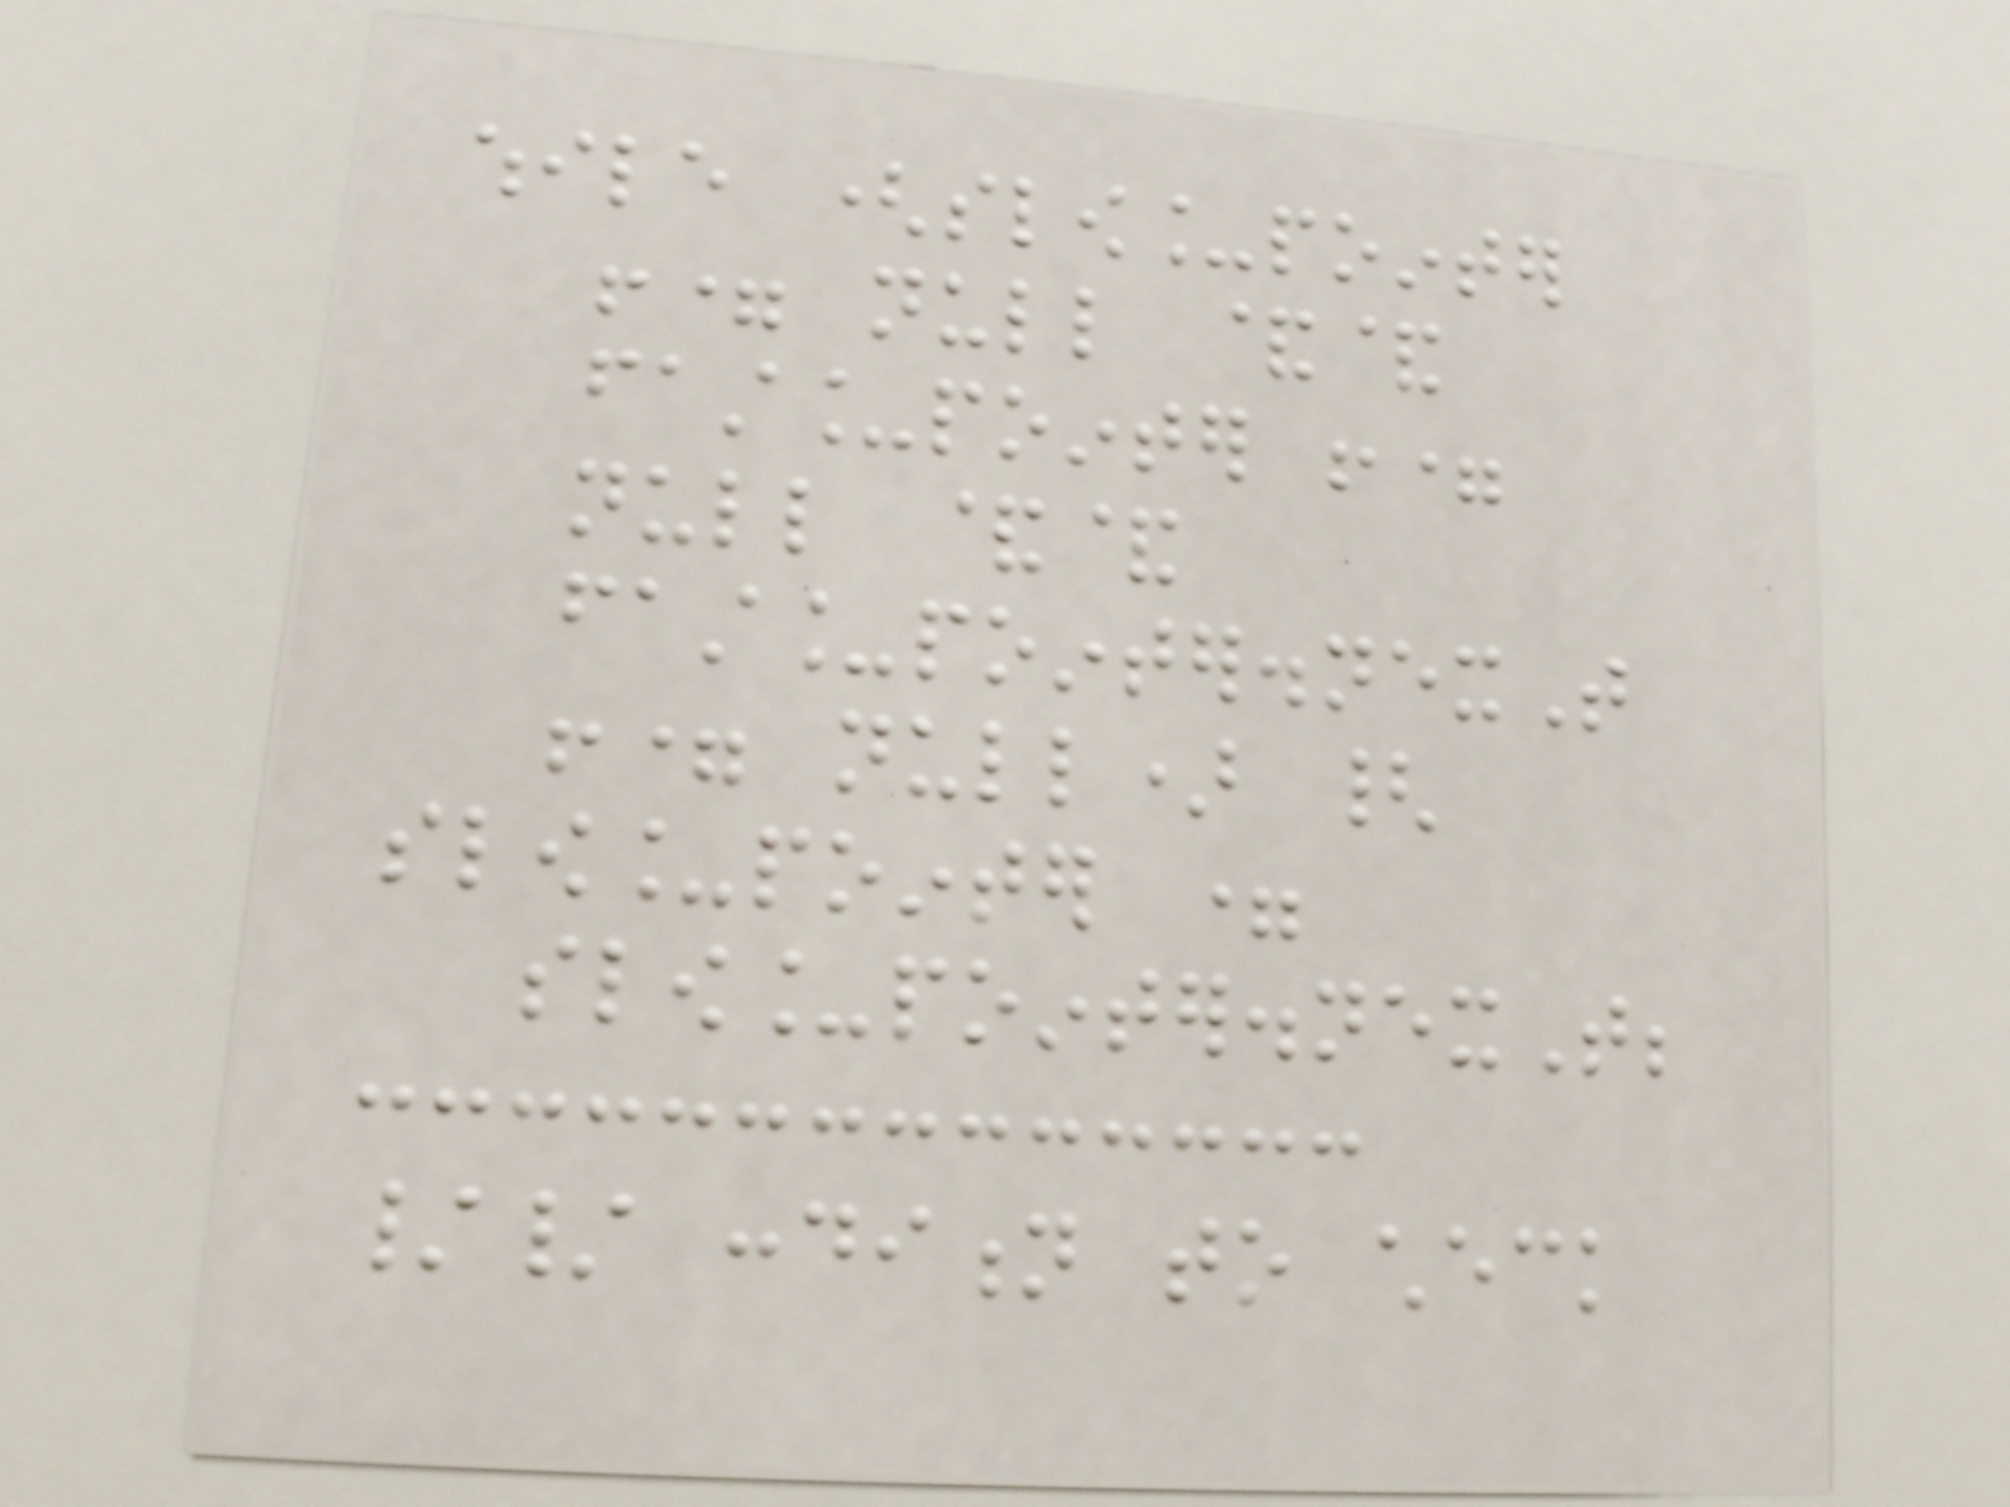while (slow_pointer
!= null &&
fast_pointer !=
null &&
fast_pointer.nexT
!= null) {
slow_pointer =
slow_pointer.nexT;
// condition to check
